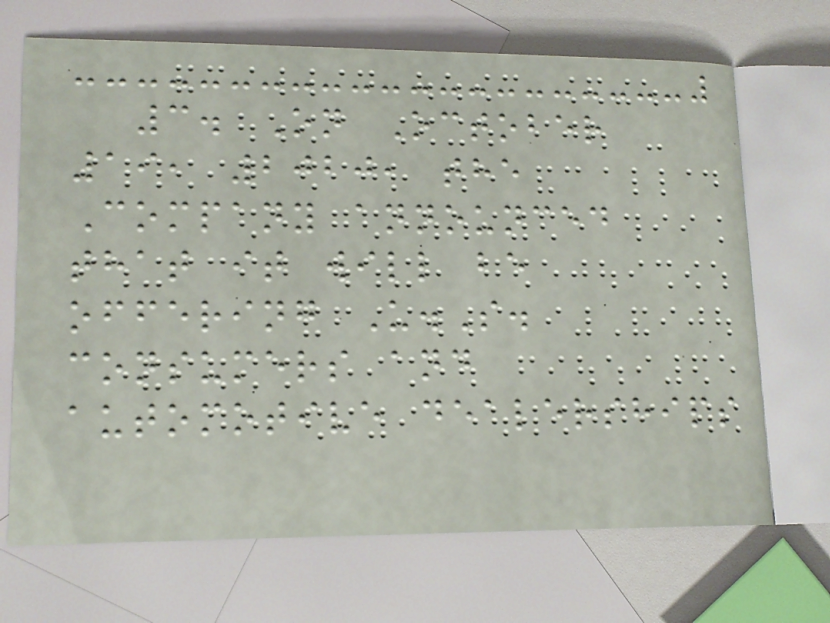3. On October
19, 2020, the
Company announced
that it will be
offering U.S.
consumers and
automotive dealerships
